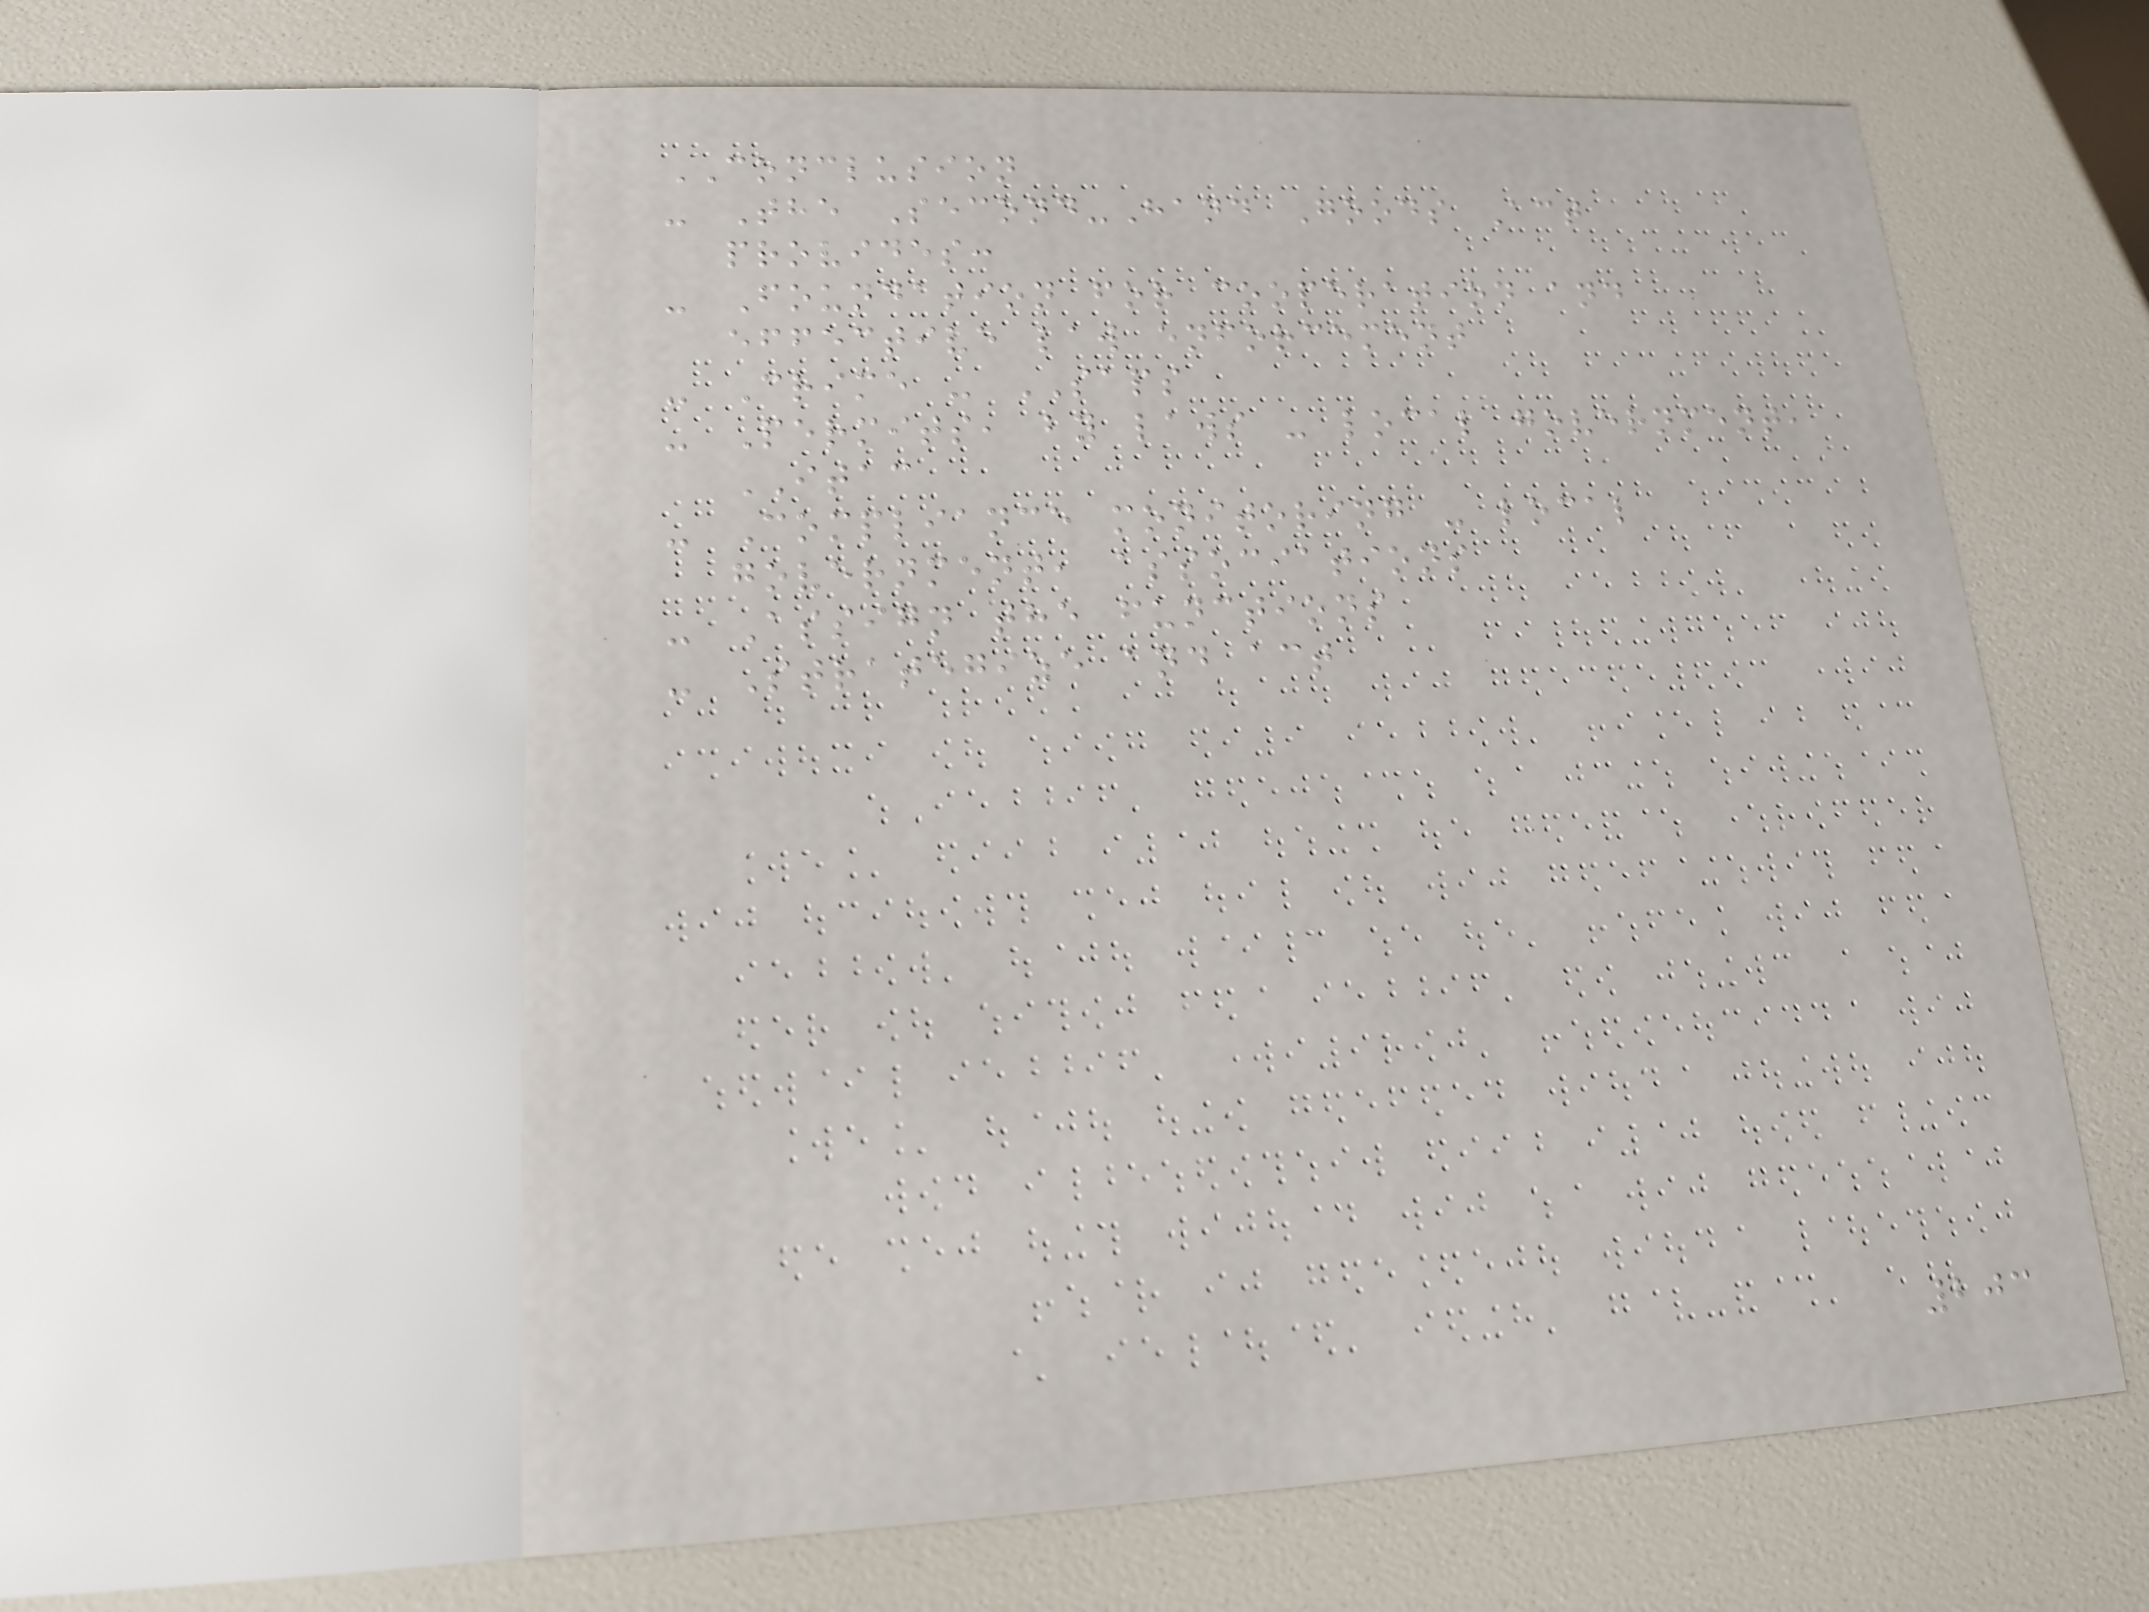CONCLUSION
- The Second-Hand Goods Act
provides:
- Foundation for cooperation and
effective law enforcement
- Crime - SAPS
- Permits, by laws - local government,
ITAC
- Compliance monitoring - local
government, associations
- Assign the functions
- Strategize and act
203
